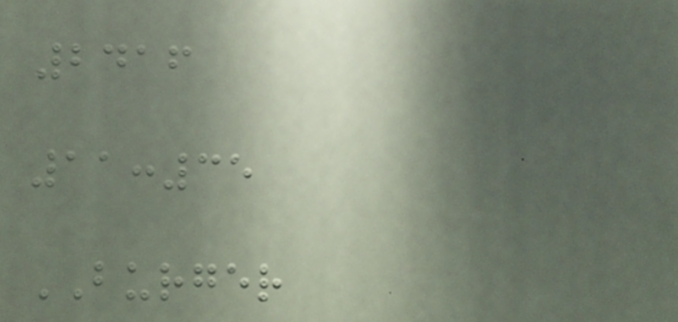2416
11:35
BURGER
